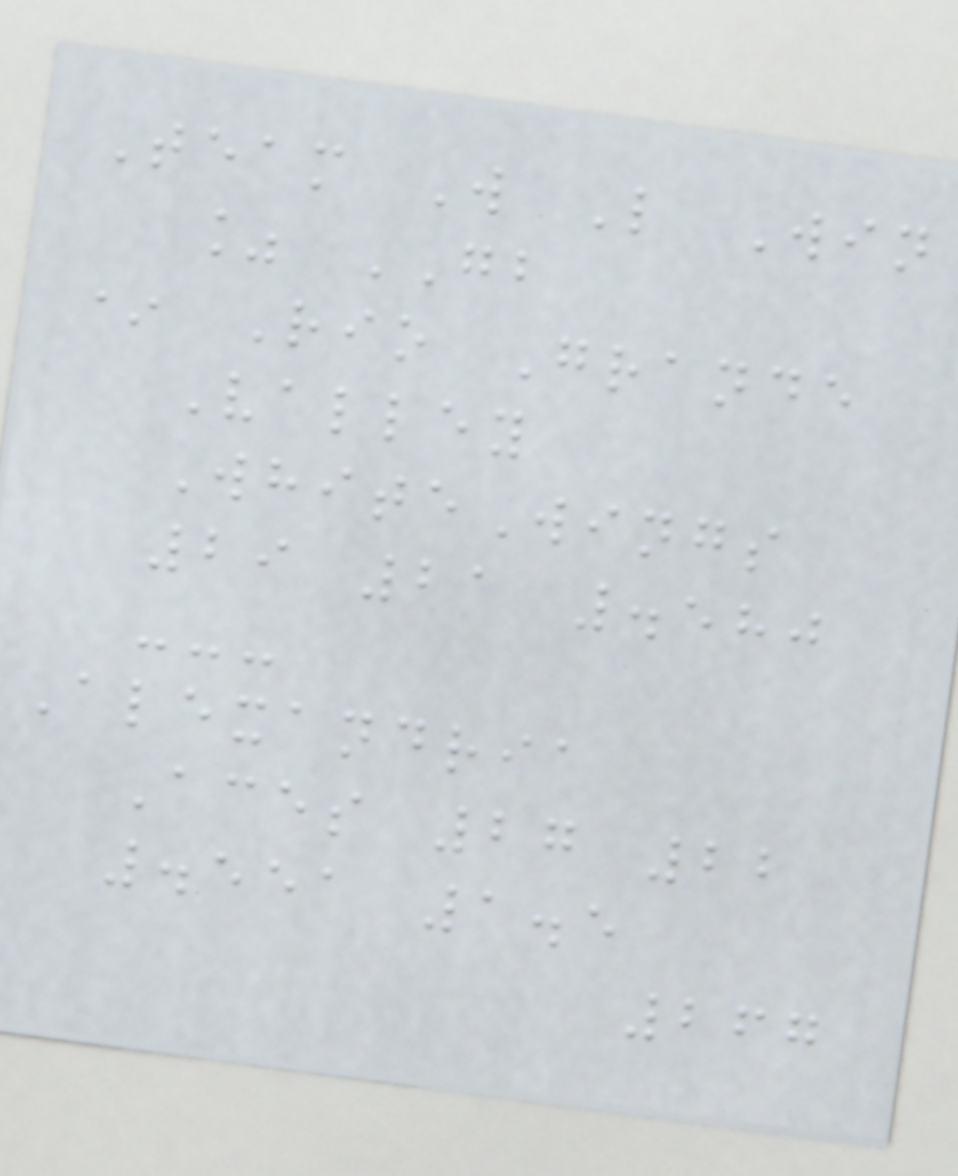Team W L Win
% GB
* Rio Grande
Valley
WhiteWings
29 21 .580
---
Alexandria
Aces 27 22
.551 1.5
267
